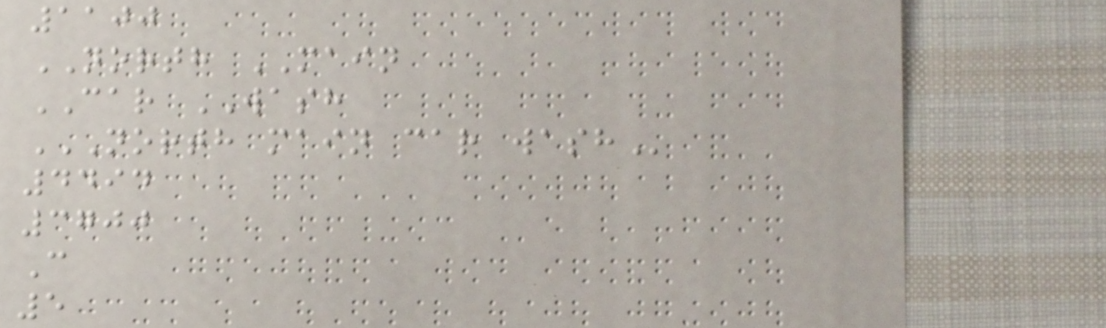1100
NORTH MAIN
CAR WASH
NORTH MAIN CAR WASH
4494
3700
C
5
